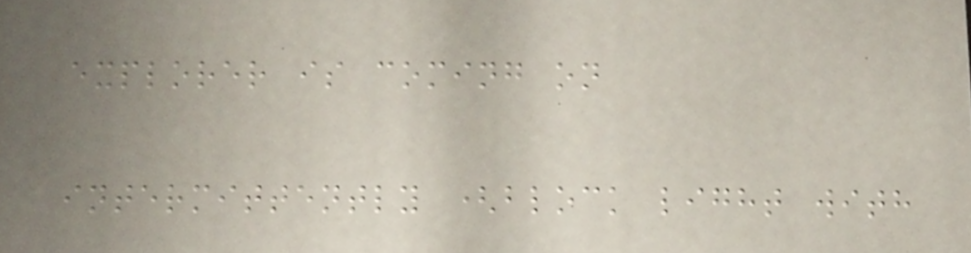explorer is coming on
intermittently (block light with
